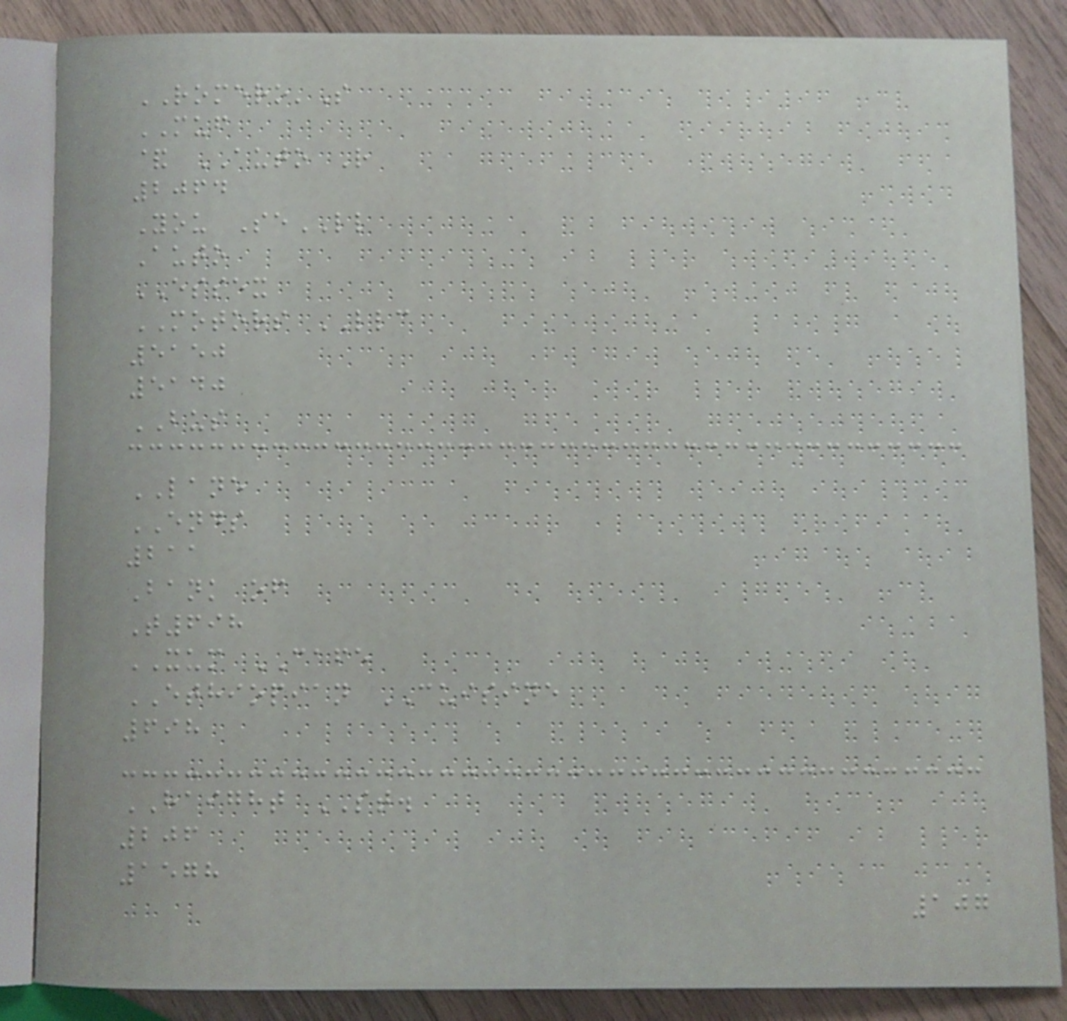ROMERO'S
MUF
& AUTO R
2064
You SeLL
Auto
ESSEX
MOTORS LLC
5150
5140
BUS
LANE
ENDS
211
Bank of
T698
XUM CAFE
ETHIOPIAN CUISINE
698
HAIGHT ST.
206
1578
107
